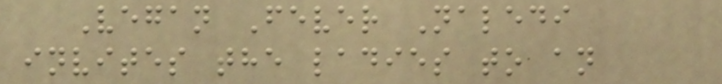Vegan Fever Naledi
invites the ladies to an
